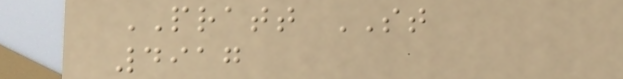PRATT ST
4917
